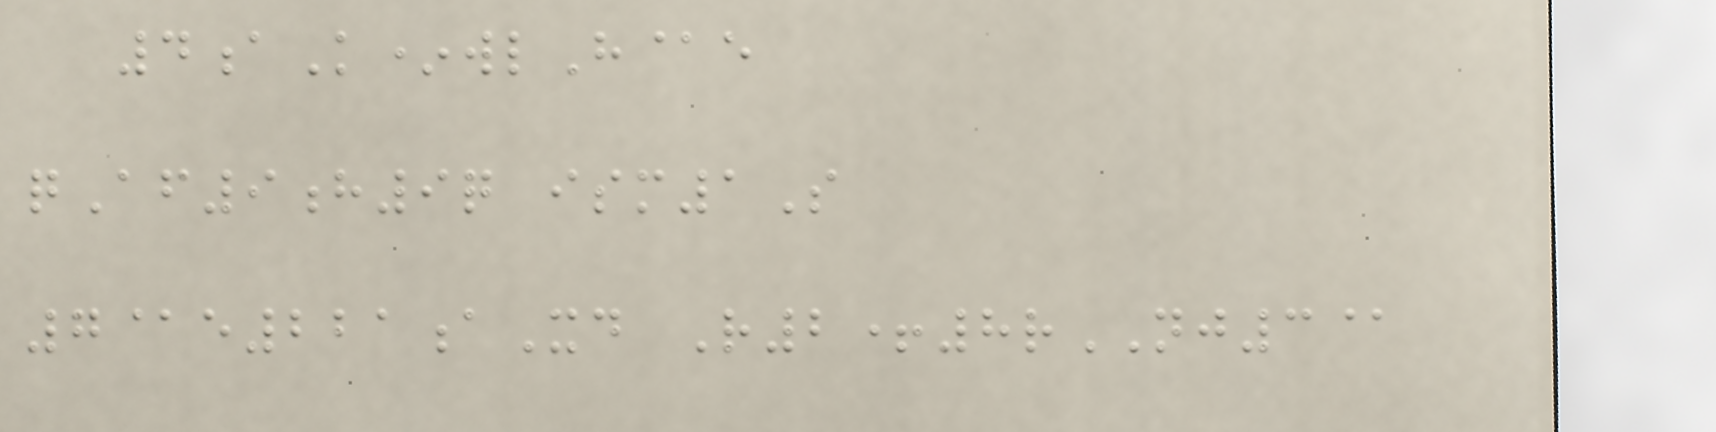4aK*wlH@e
qAf9h9q ism1S
7@e221aXd R2+8rNJ3@
